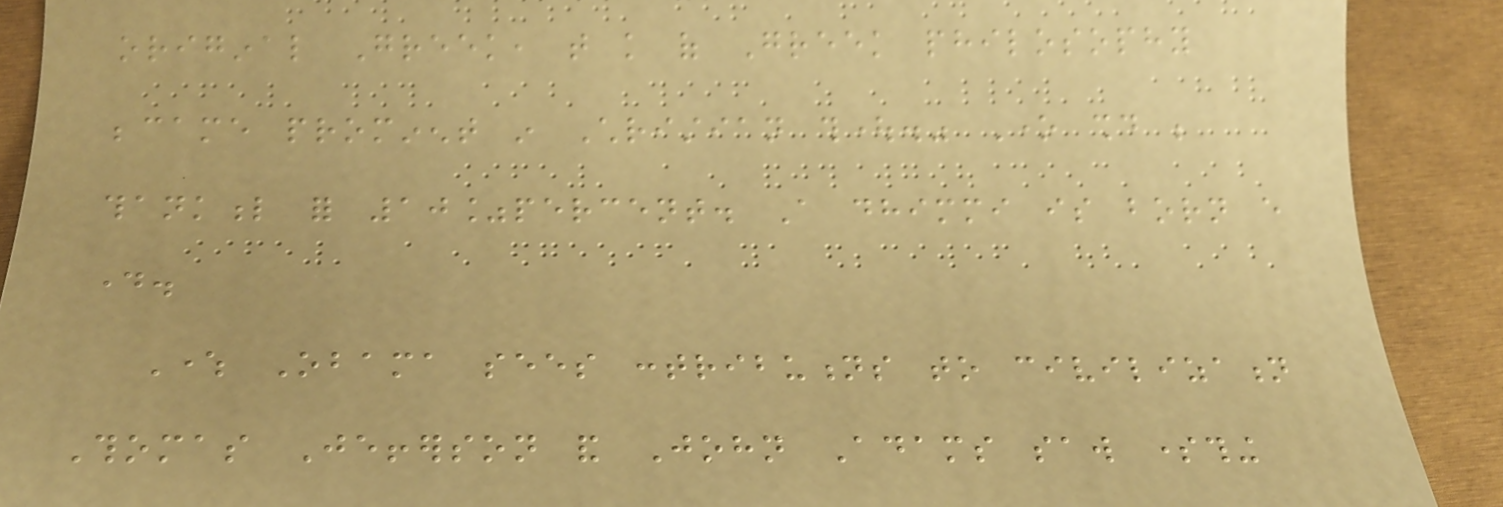original Greek, that knowledge of Greek philosophy
became prominent in Christian thought." One should be
thankful for 10%percent. A dhimmi is born every
day.
Where Obama sees contributions to civilization
Thomas Jefferson and John Adams saw something
